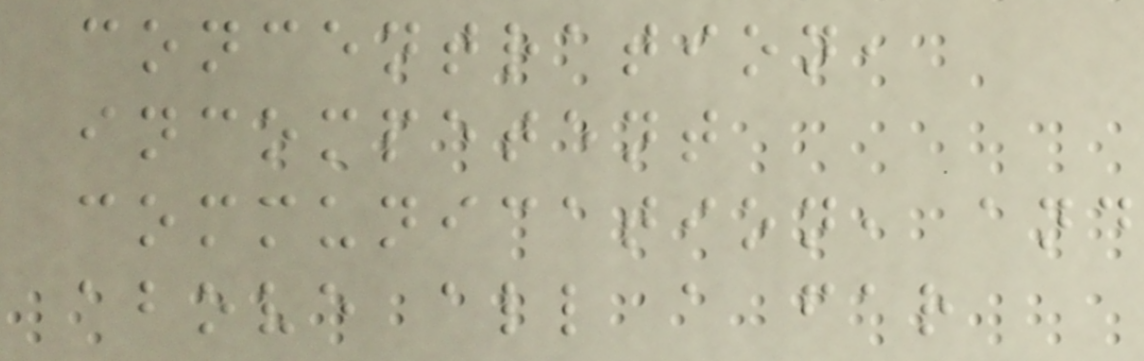concentration,
incompetent
communication, and
above all a far
